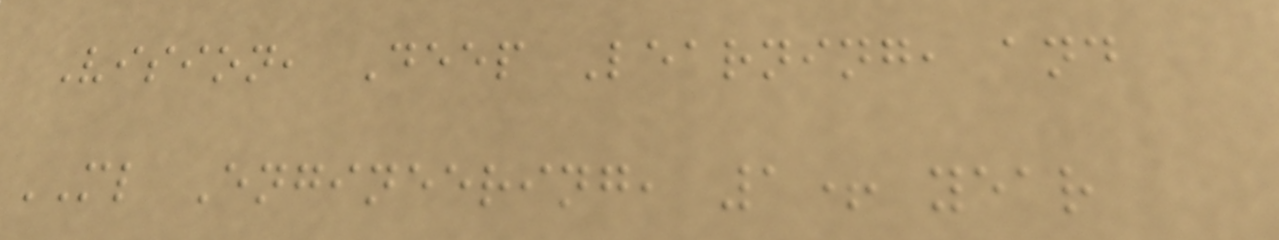Vision, Deep Learning, and
ML Engineering, 1+ year
